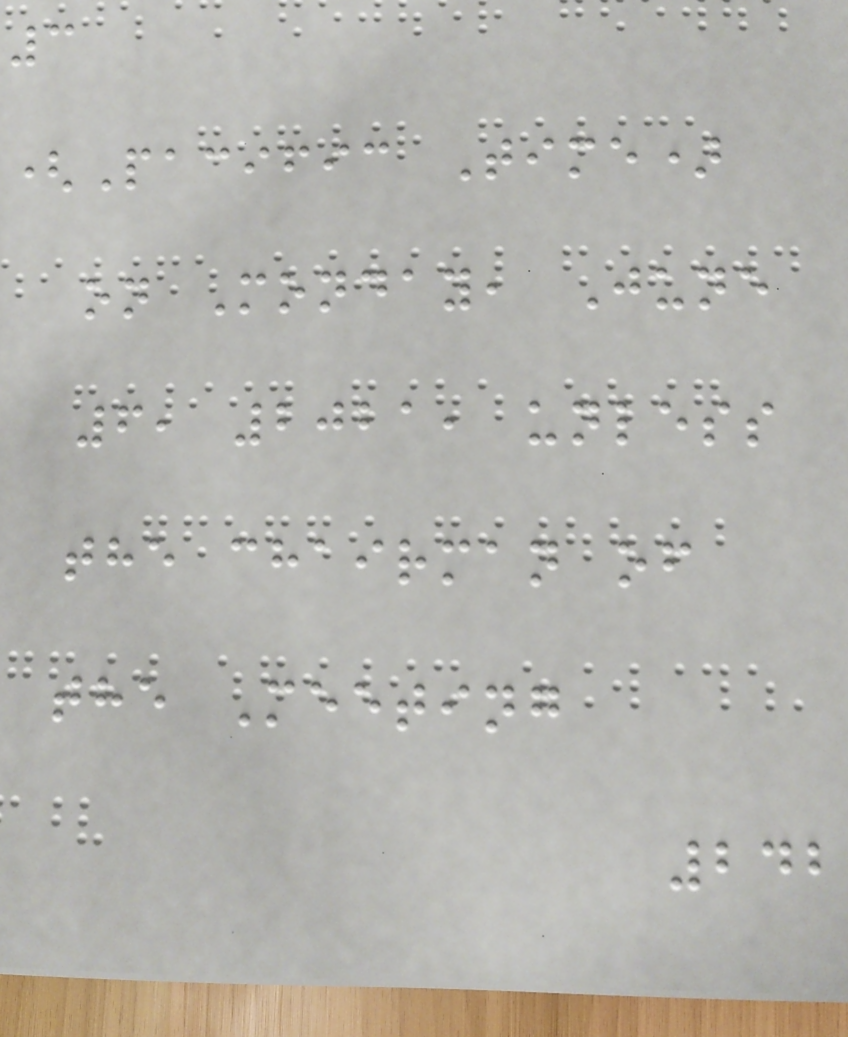3
(Pacific Time)
on Monday, June
6, 2021, unless
the chairman of
the Meeting
242
